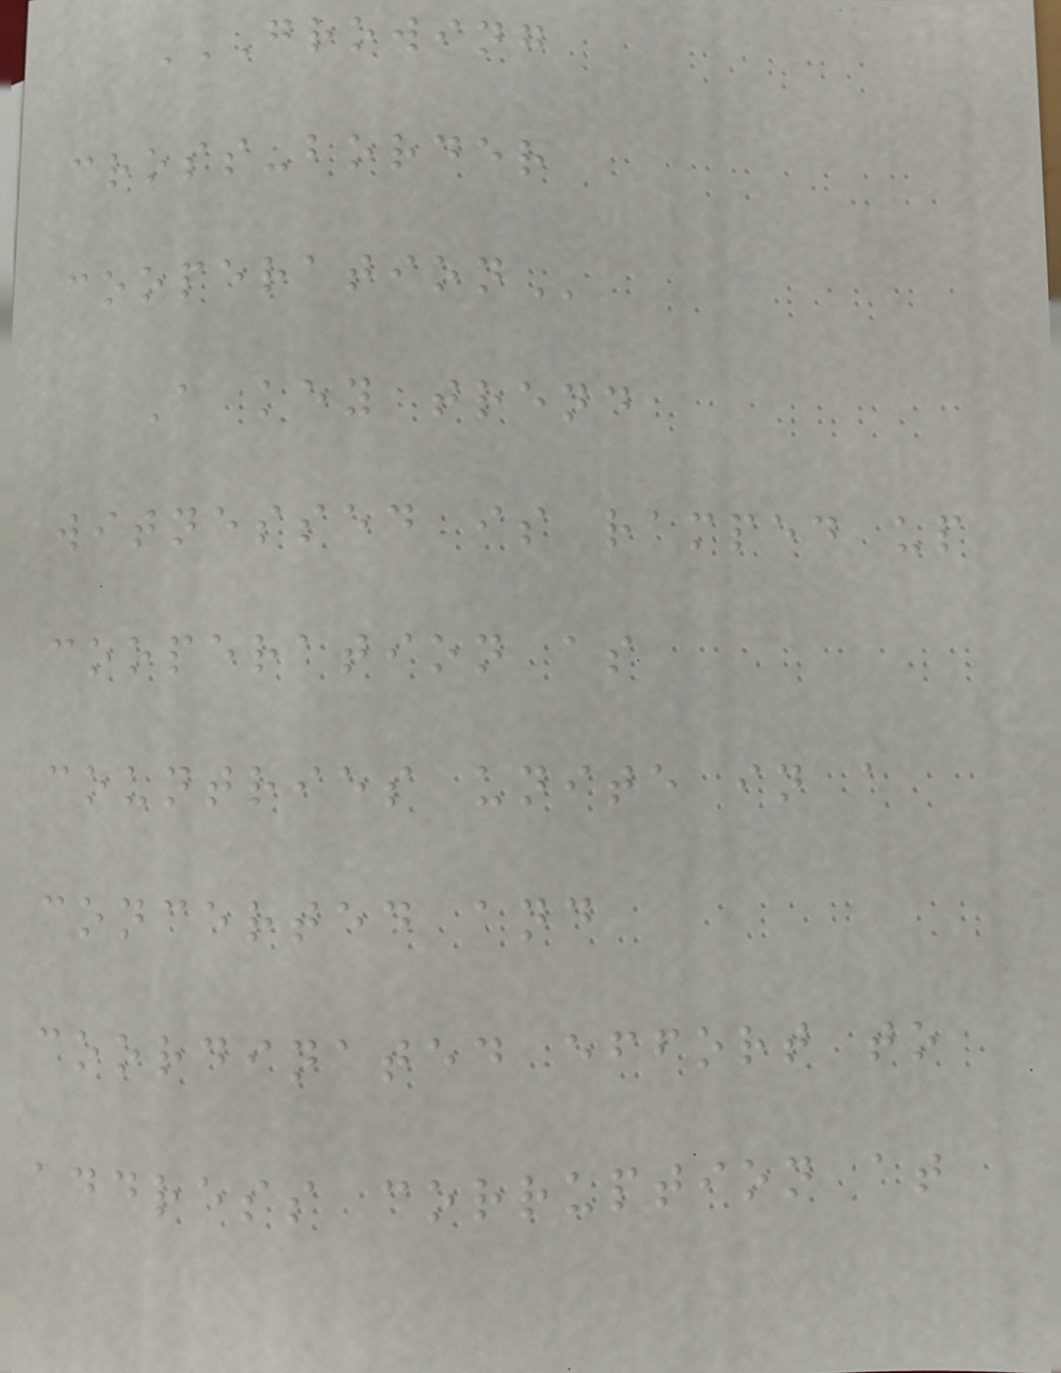GROWING
CROSS-BORDER
COOPERATION
A key trend
witnessed is ramped up
cooperation as
countries unite in a
concerted and
coordinated effort to
address corruption at
